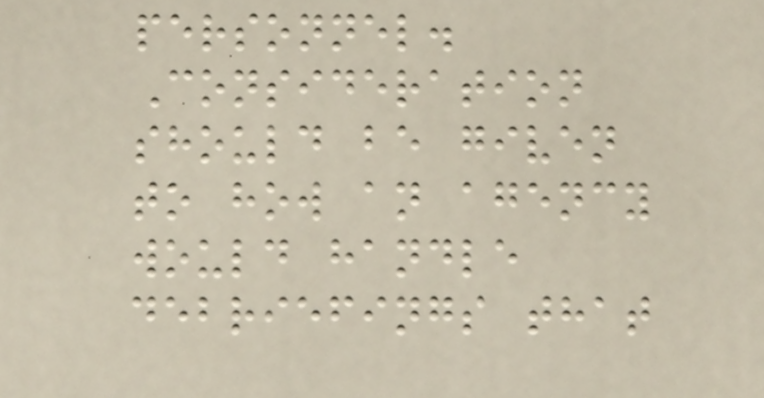personnel.
Consideration
should be given
to how an agency
would handle
debriefings that
